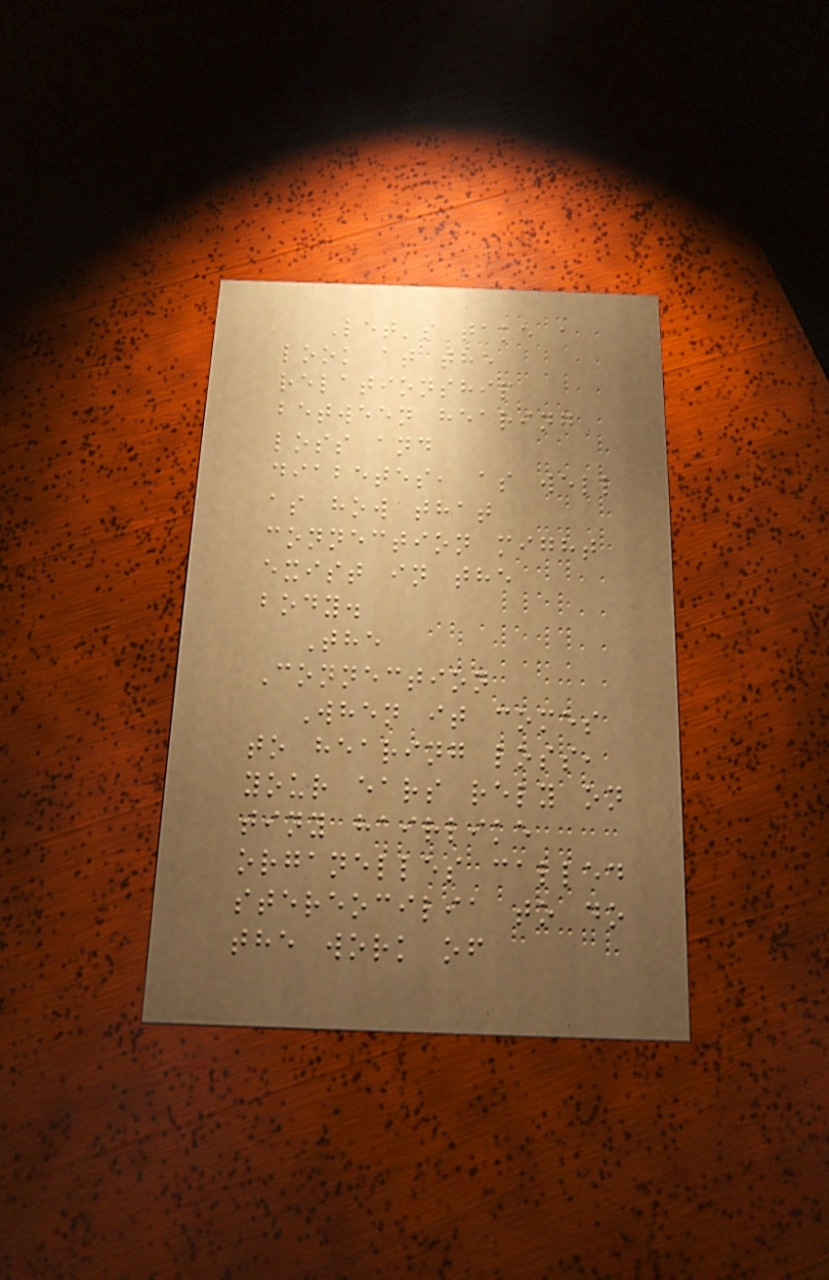Let's take a
look at the
relationship
between hearing
loss and
diabetes, as well
as how that
connection might
exist in the
body.
The
Connection
When it comes
to hearing loss,
your ears rely on
tiny hairlike
organelles called
stereocilia to do
the work of
